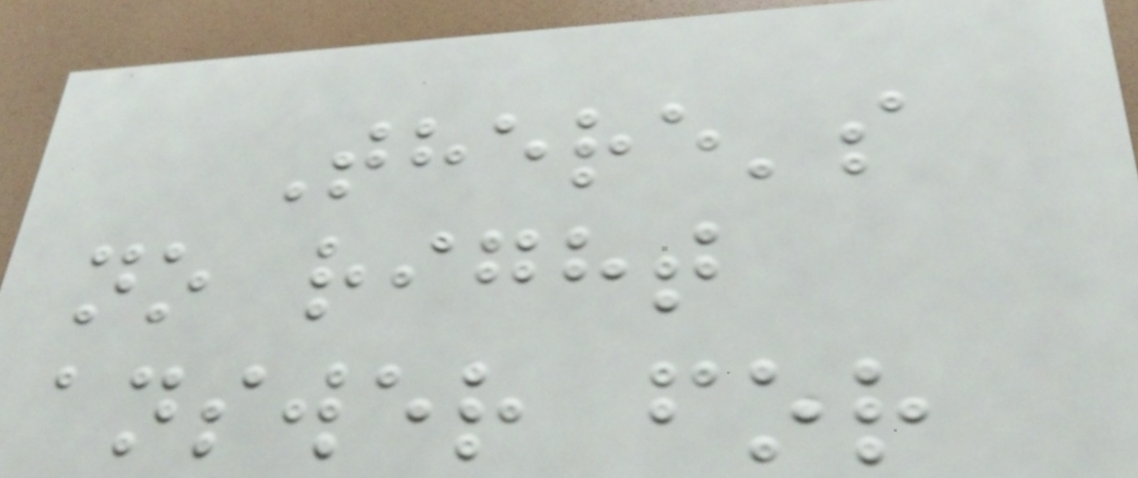There's
no right
answer for
